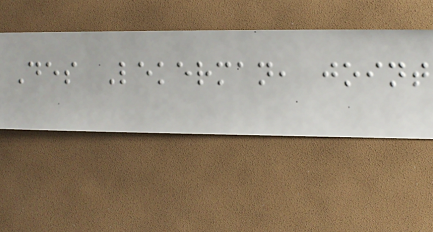Des Lekerman, joint
